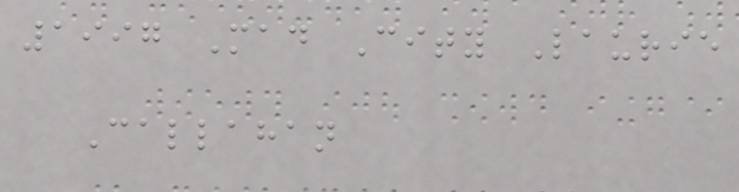1997 Mad City Laurie
Callahan
